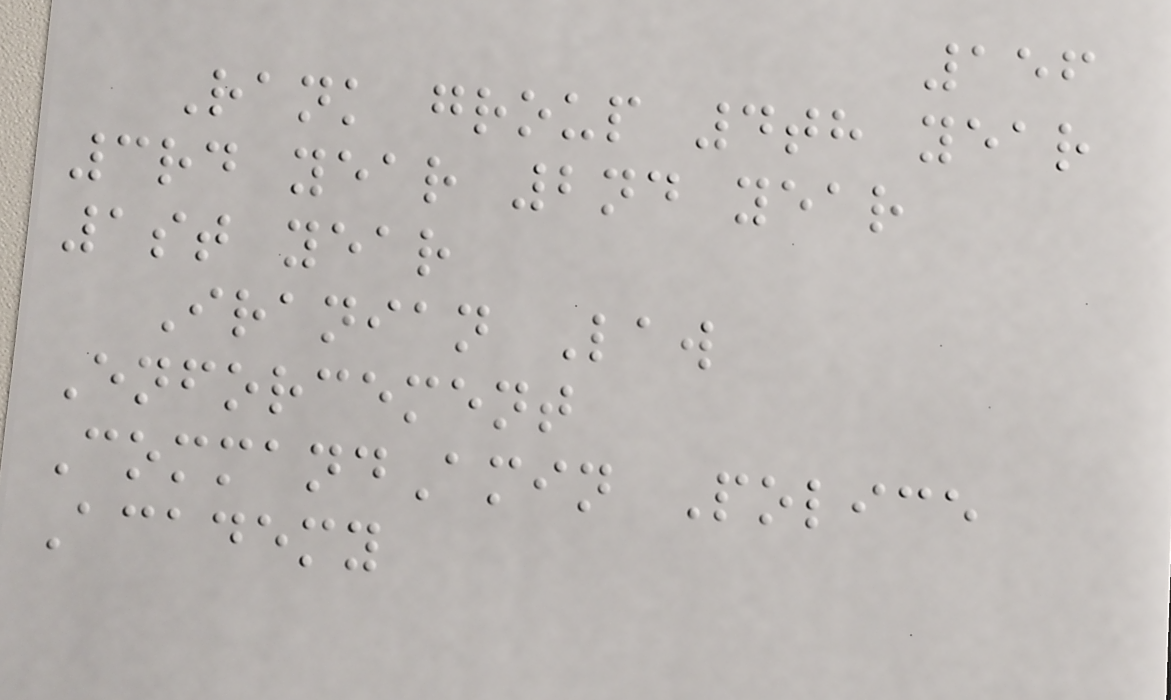156
Rank group 4th year
3rd year 2nd year
1st year
Iranian Law
Enforcement
CommandAmin Police
Academy
